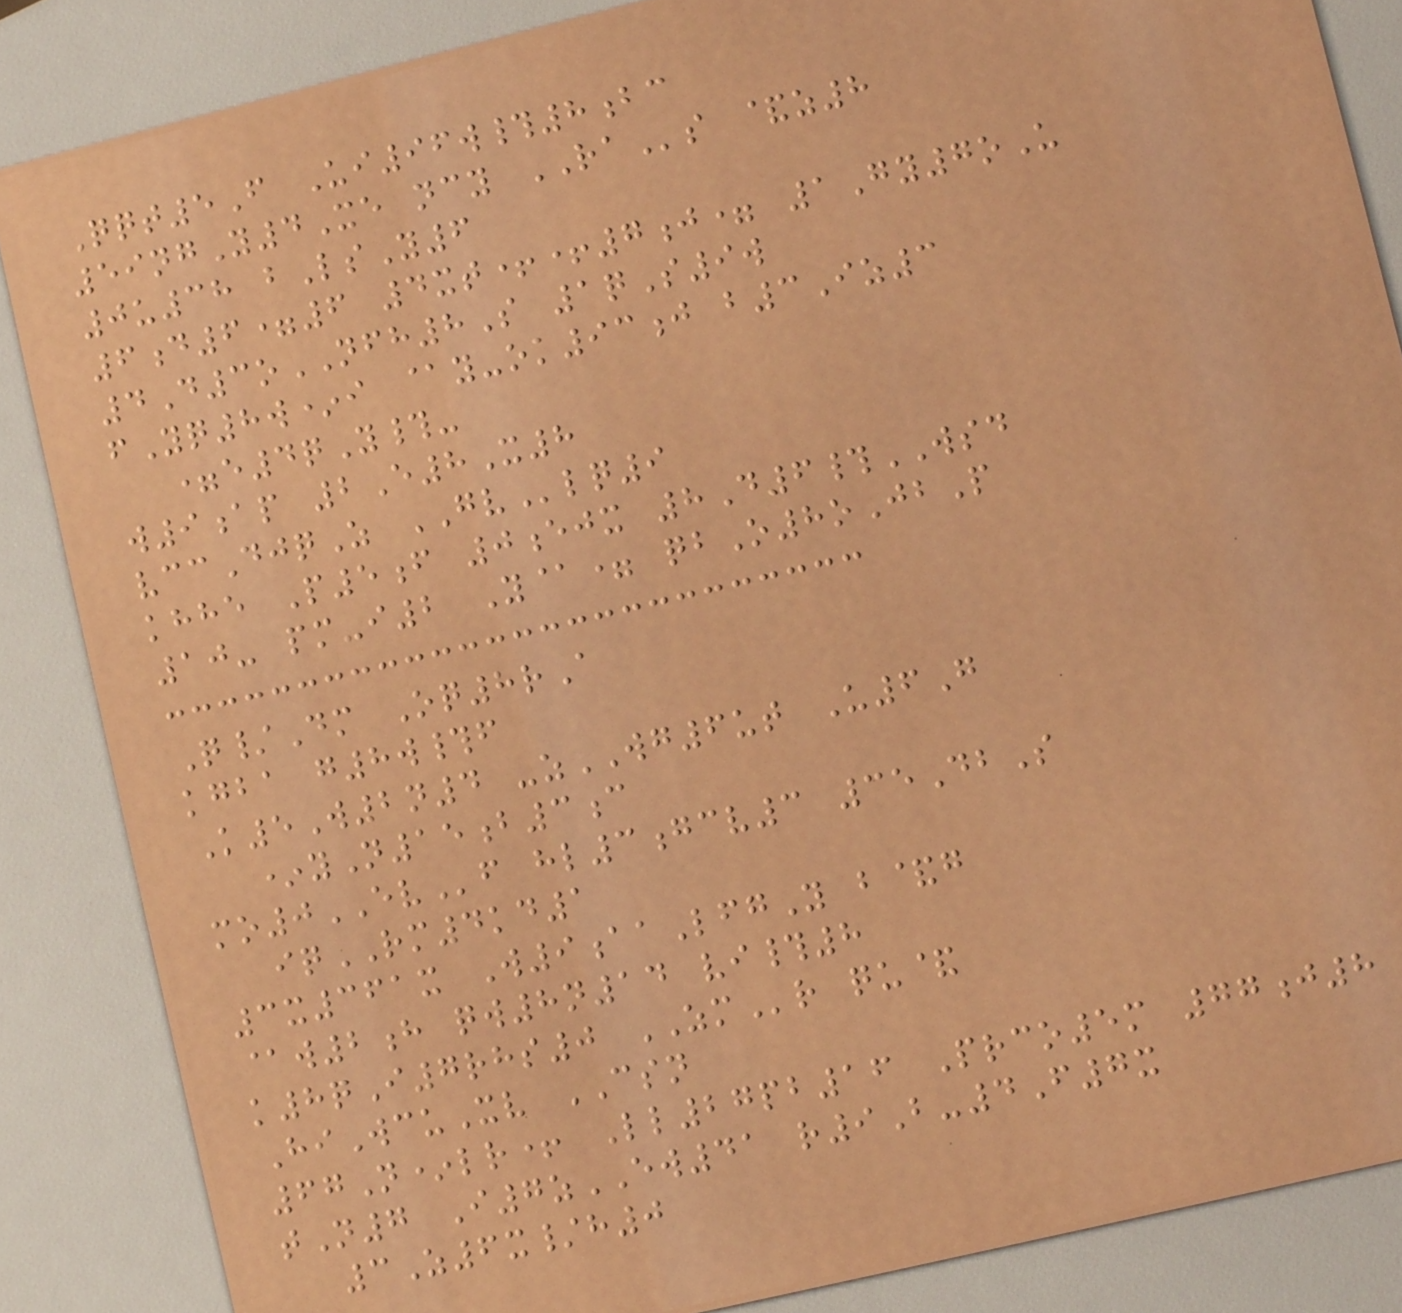Qqt5F Ui96w#8bc
59ngY4Xe ncy RAs &z8
0u38 bLsY6
6d6=6 4xt++7j= 1Gy7oU
4D3oNFH8S 1qS9w
fYq8w*i @y-ok93j b3Iz3
=e4qY#-
w9ap 2E8X8
vccDjqZ GVlq9
khhe P5f 0ejx 8D6#WSD
10- pm-i2 Y@= qbO8oJbP
Q/Dm Oq8rA
kgba g8w#f
K5W2n4 -zWG6ut U6G
*yN15b3c
mo0EVf hl3gcv3 35DbS
iqRM4kd1
3x361x W9aaLfgY b&g
@w2h qw8n14 vi#8
k8qI7rhs0 ZMr qu&
HiWcuXv CSN
67N*lr+ Ll27pb16 Prco5m 77j8
tN7 I7zEW41 r9B-4F7x
3Z6x/h0
